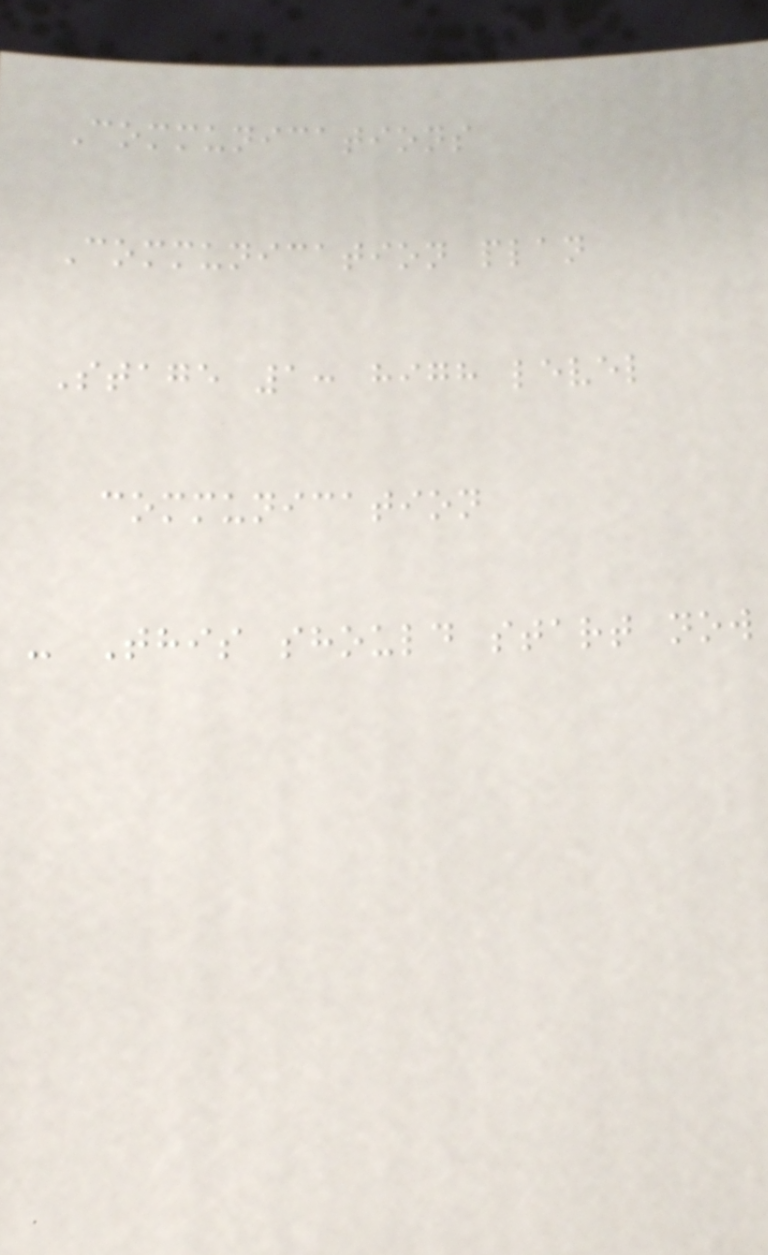Communications
Communication plan
Stage 1: high level
communication
- This should start now
